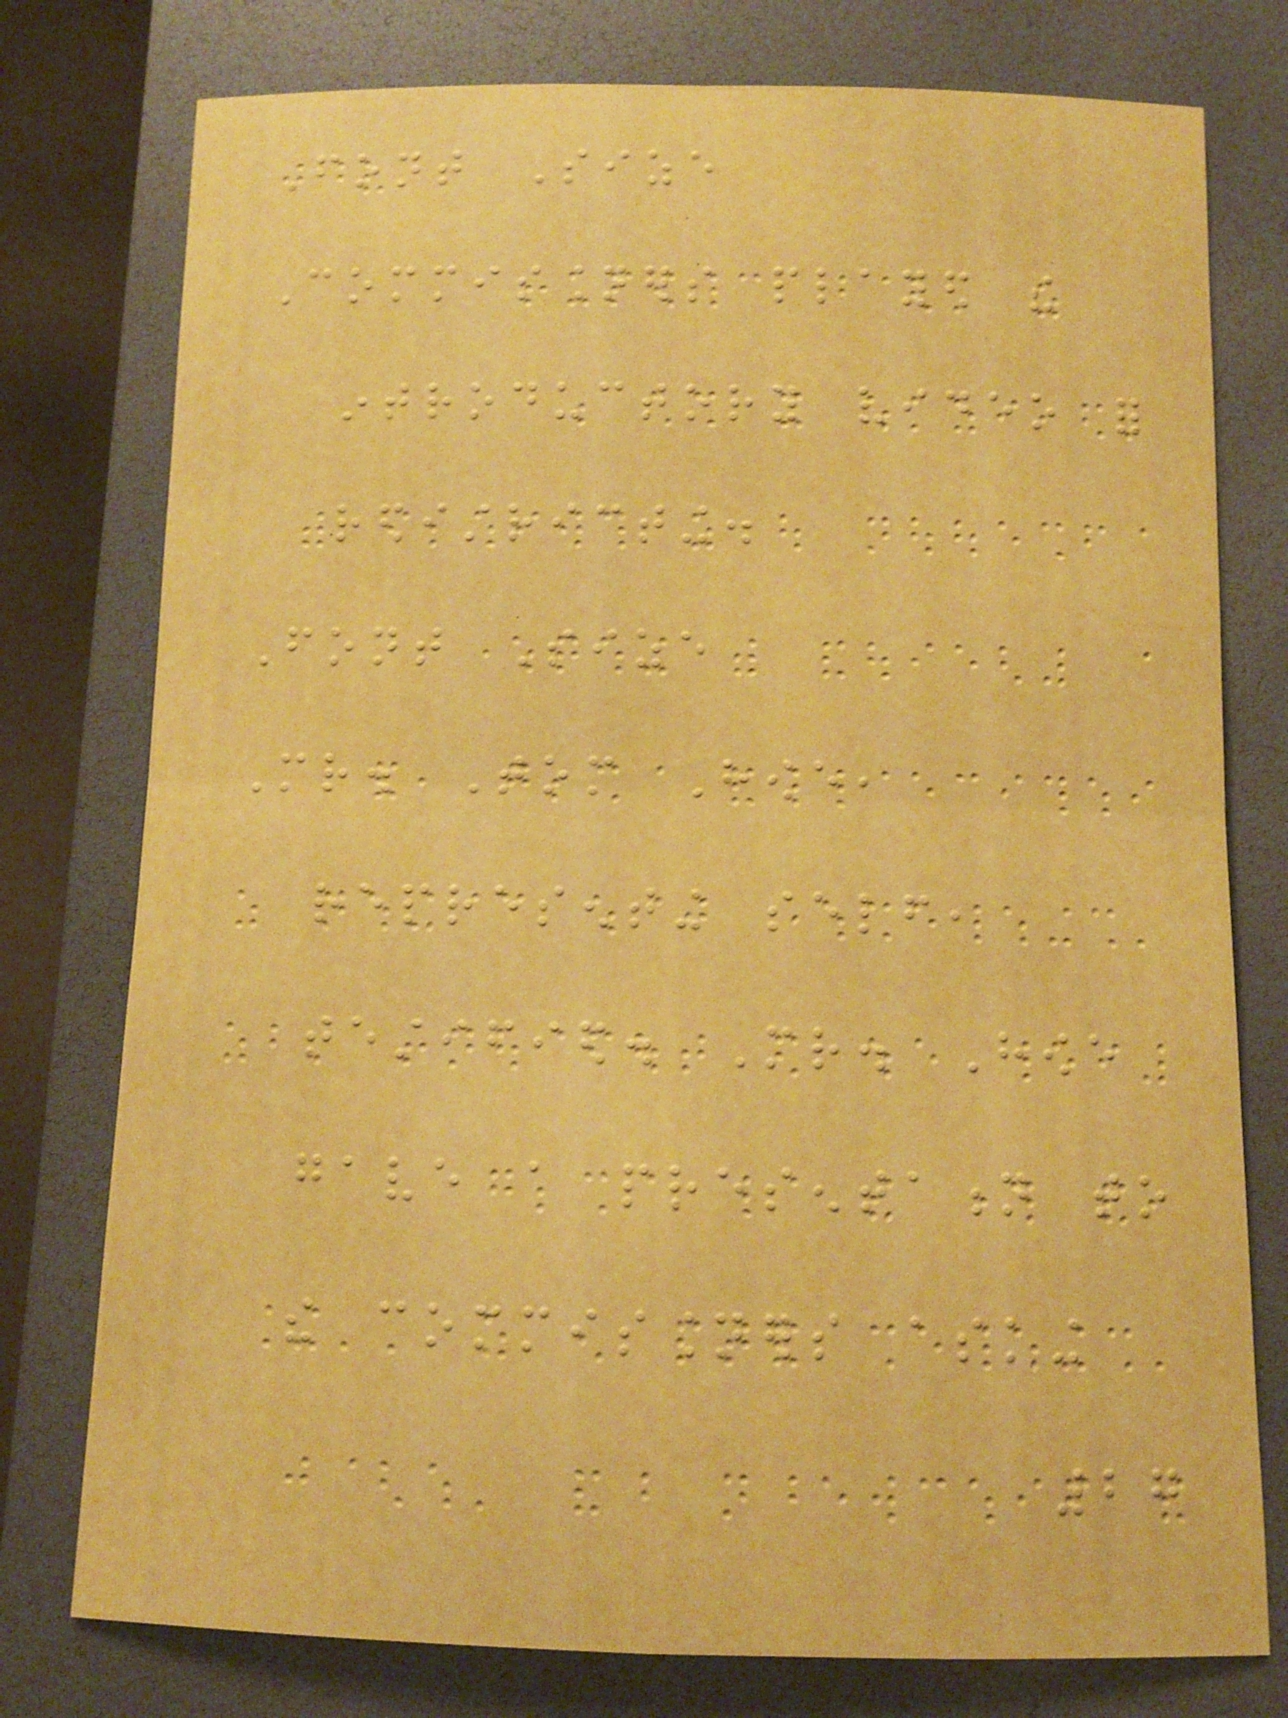Font Size
Commissioners played the
introductory video for
redistricting.
Font Size
Mr. Tom Howe,
representing self,
testified. Mr. Howe
gave a presentation to
the commissioners asking
27
